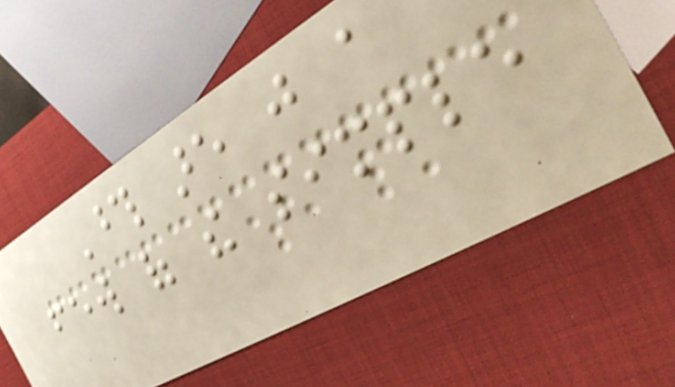Those are just a
few of the simple
